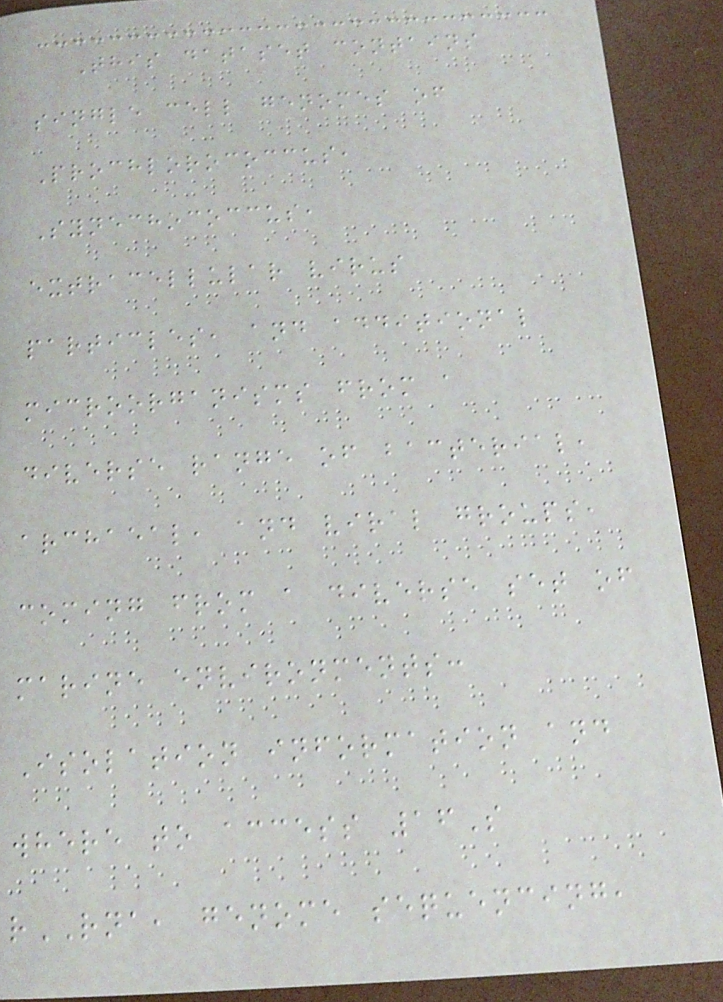This dataset contains
single cell genomes of
Prochlorococcus,
Synechococcus,
extracellular virus
particles, and additional
microorganisms from a
diverse range of bacterial,
archaeal, and viral groups,
coming from a diverse set of
marine environments:
Isolation information and
where to access 16S
rRNA, genome sequencing,
